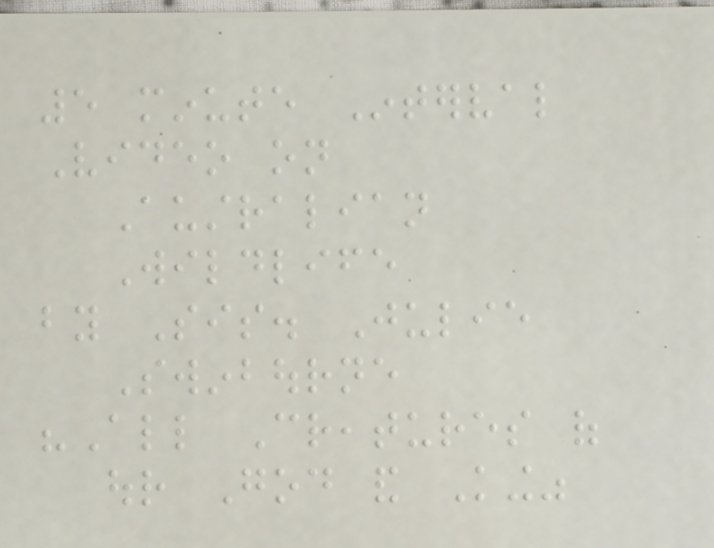5 minute Interval
Video on
Australian
Wildlife
by Sis. Julie
Swinbourne
"All Creatures of
our God and King"
